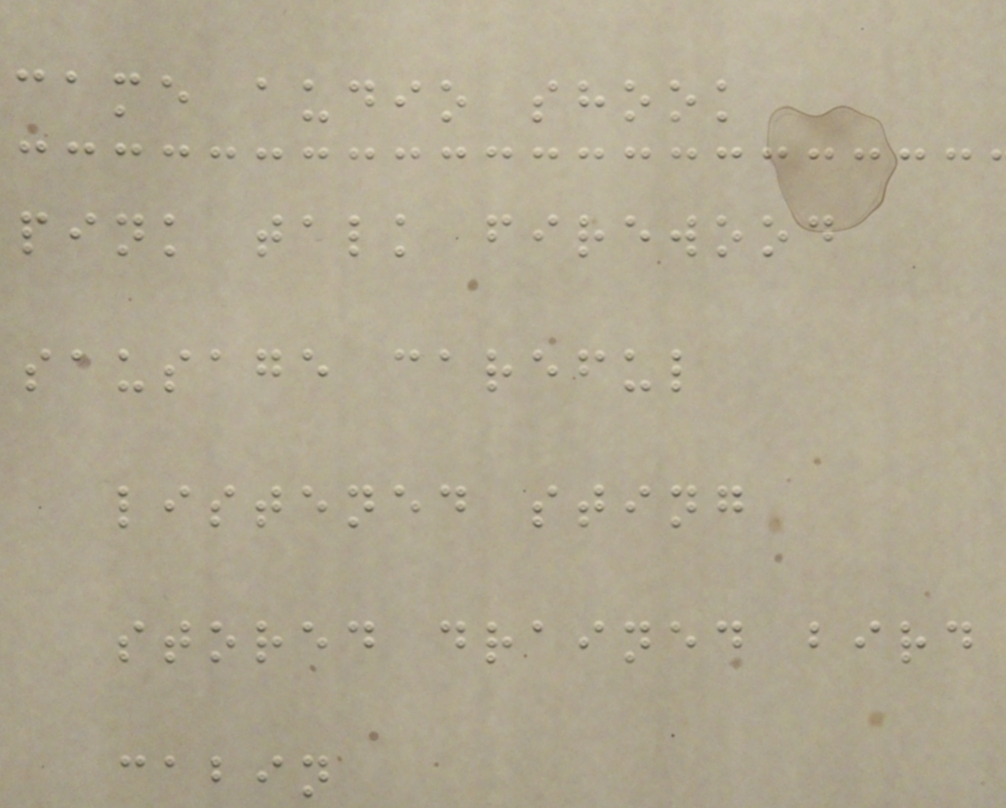came audio shook
pink talk firewood
sausage careful
listened sting
stored drained bird
cabin
